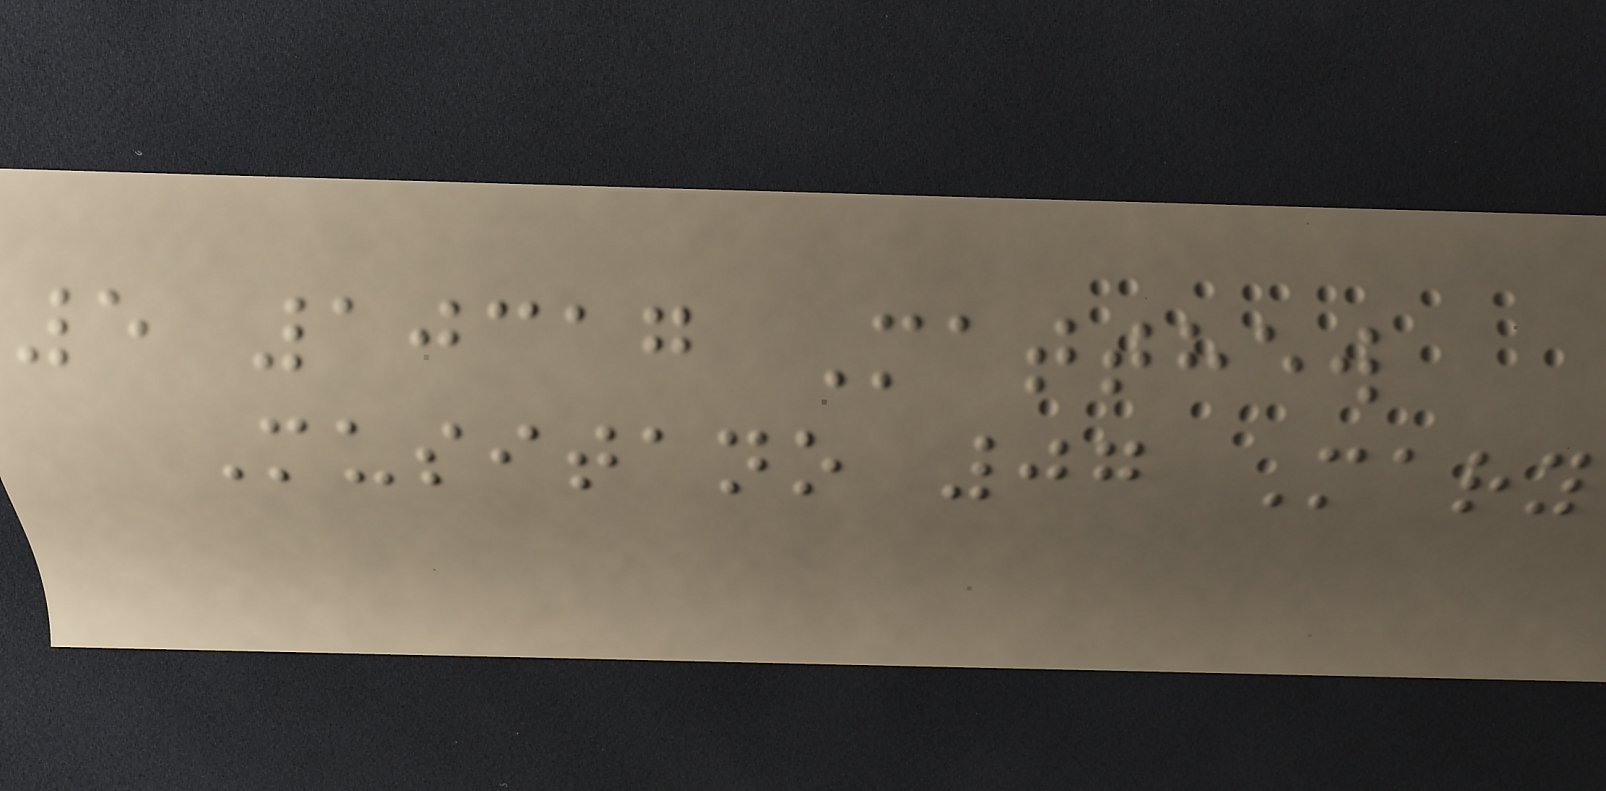5 10317 Matthew
Musitano 07 Mary
